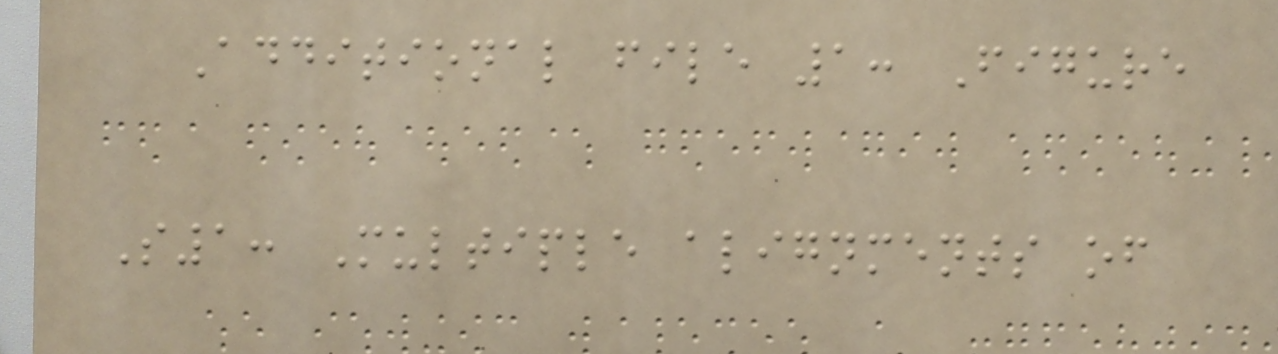Additional file 1: Figure
S1: Multiple alignments of
